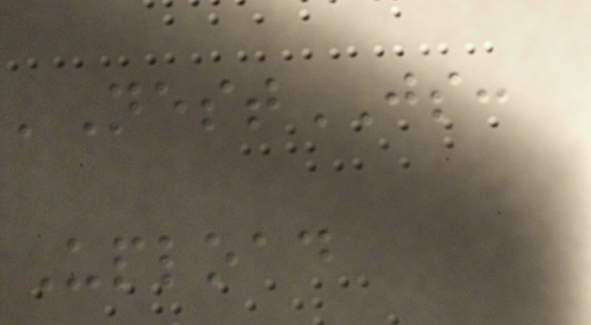'NestJS:
Upload
